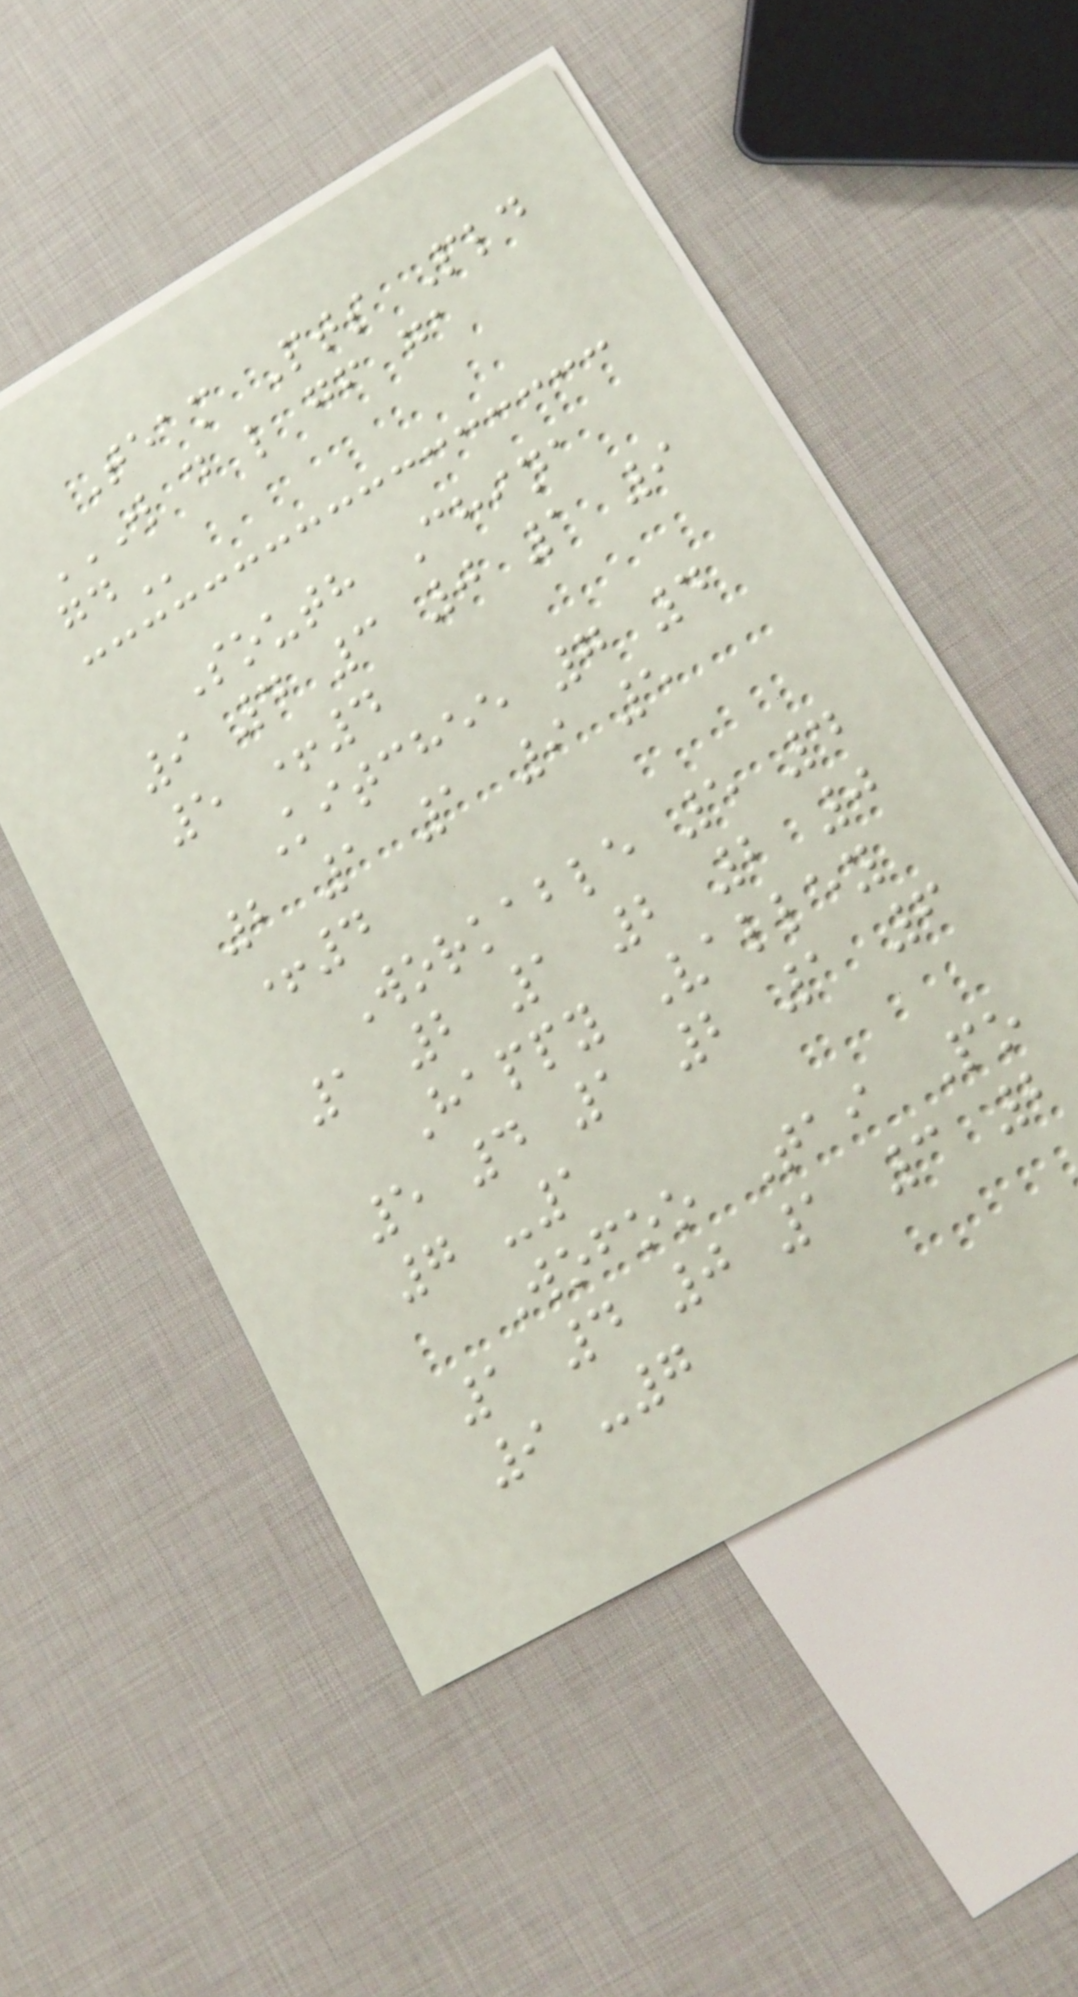Team Pts Pld
W D L GF GA
GD
South China
9 4 3 0 1 9
5 +4
Kitchee 7 4
2 1 1 9 5
+4
Workable 5 4
1 2 1 2 2 0
Happy Valley
5 4 1 2 1 6
7 -1
Wofoo Tai Po
1 4 0 1 3 2
9 -7
